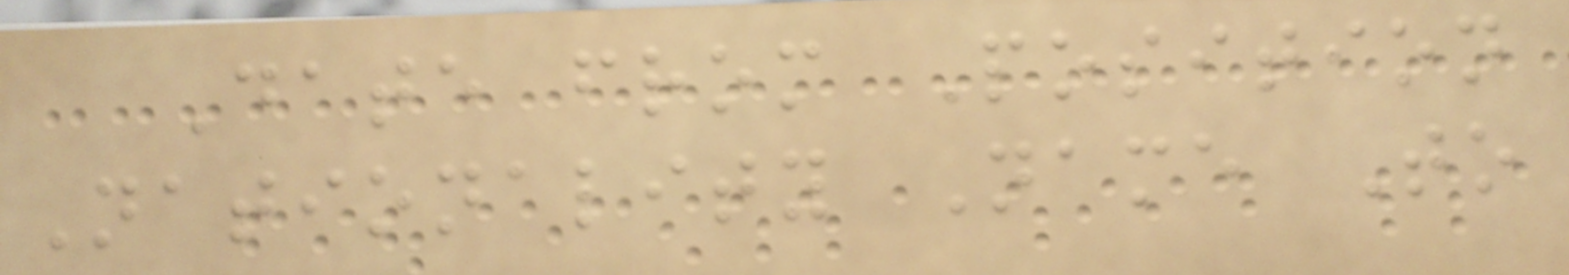Date from Position
Nationality Name To
